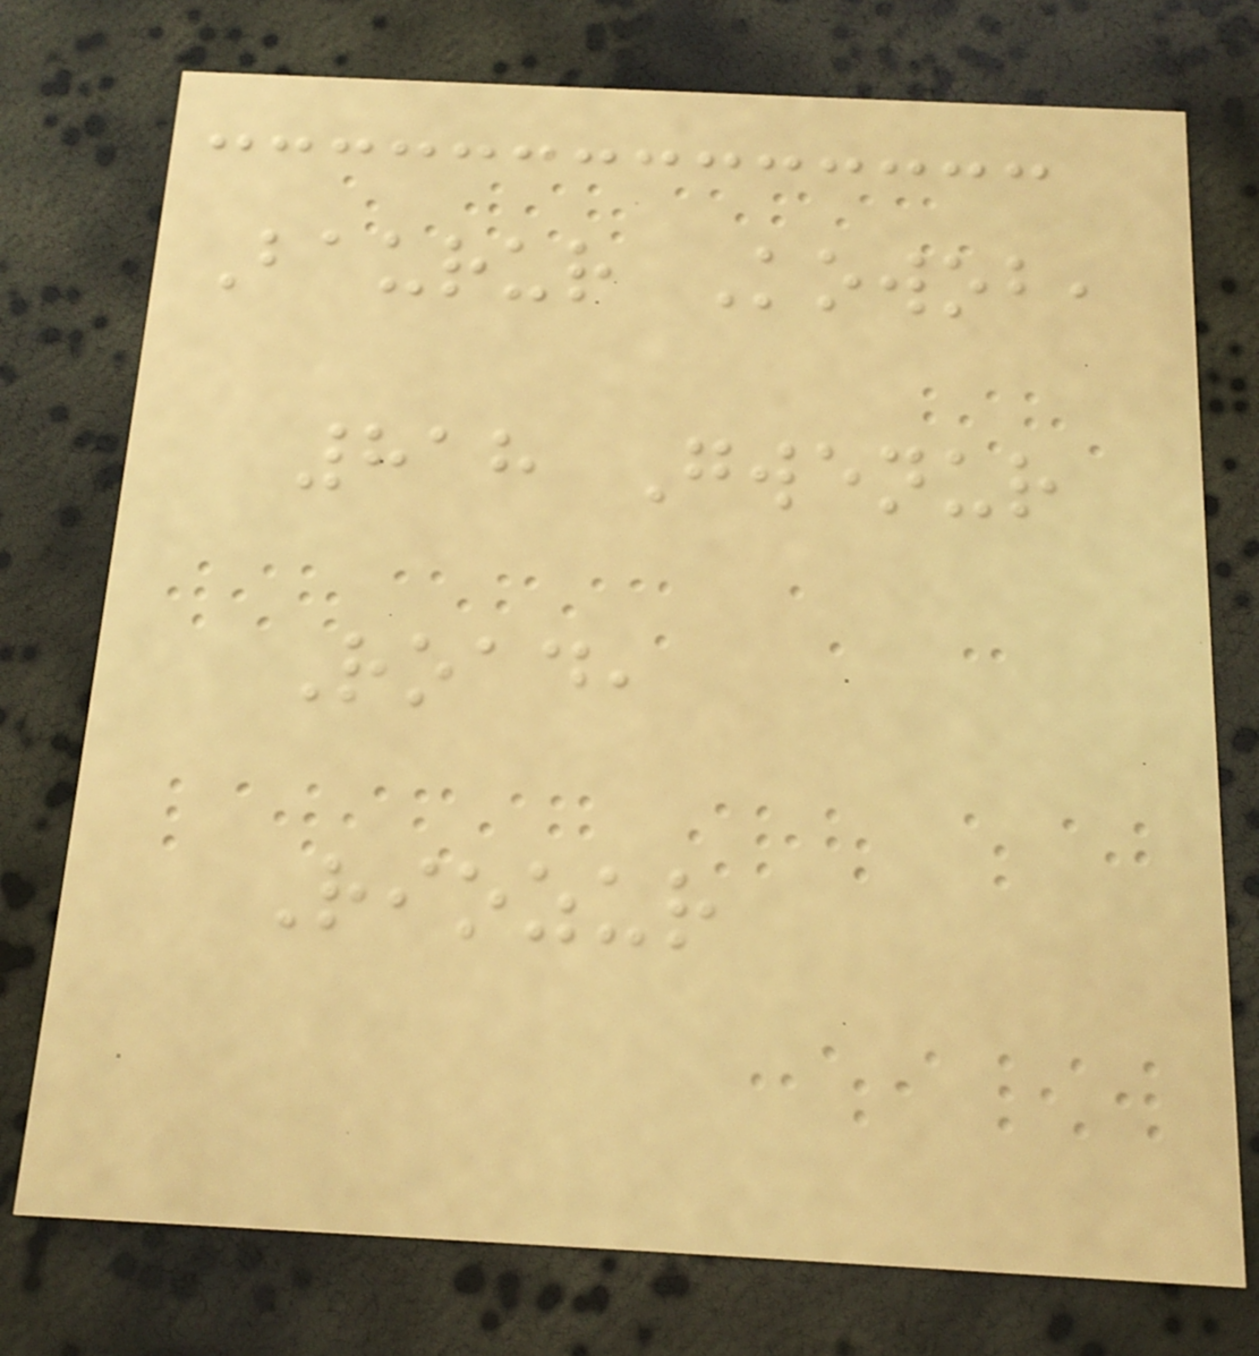Baurur Kowob,
818 Gwenur
Road,
Riozur
